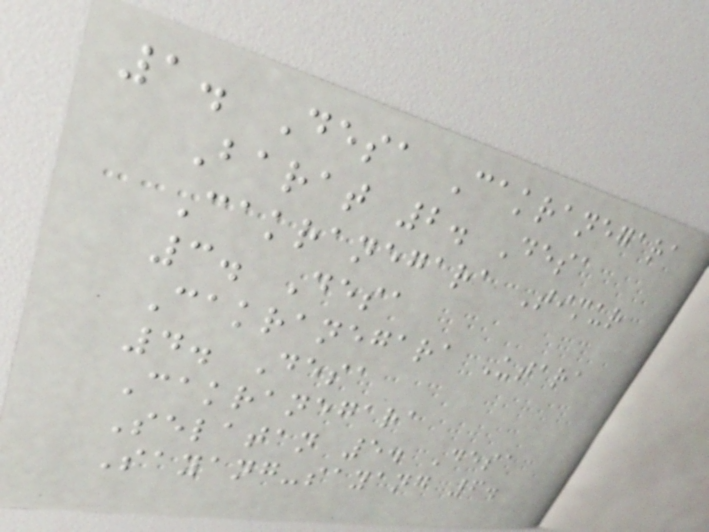1. Desa Cakranegara
Barat 2. Desa
Cakranegara Timur
3. Desa
Cakranegara Utara
4. Desa
Cakranegara
Selatan 5. Desa
Sayang-sayang 6.
